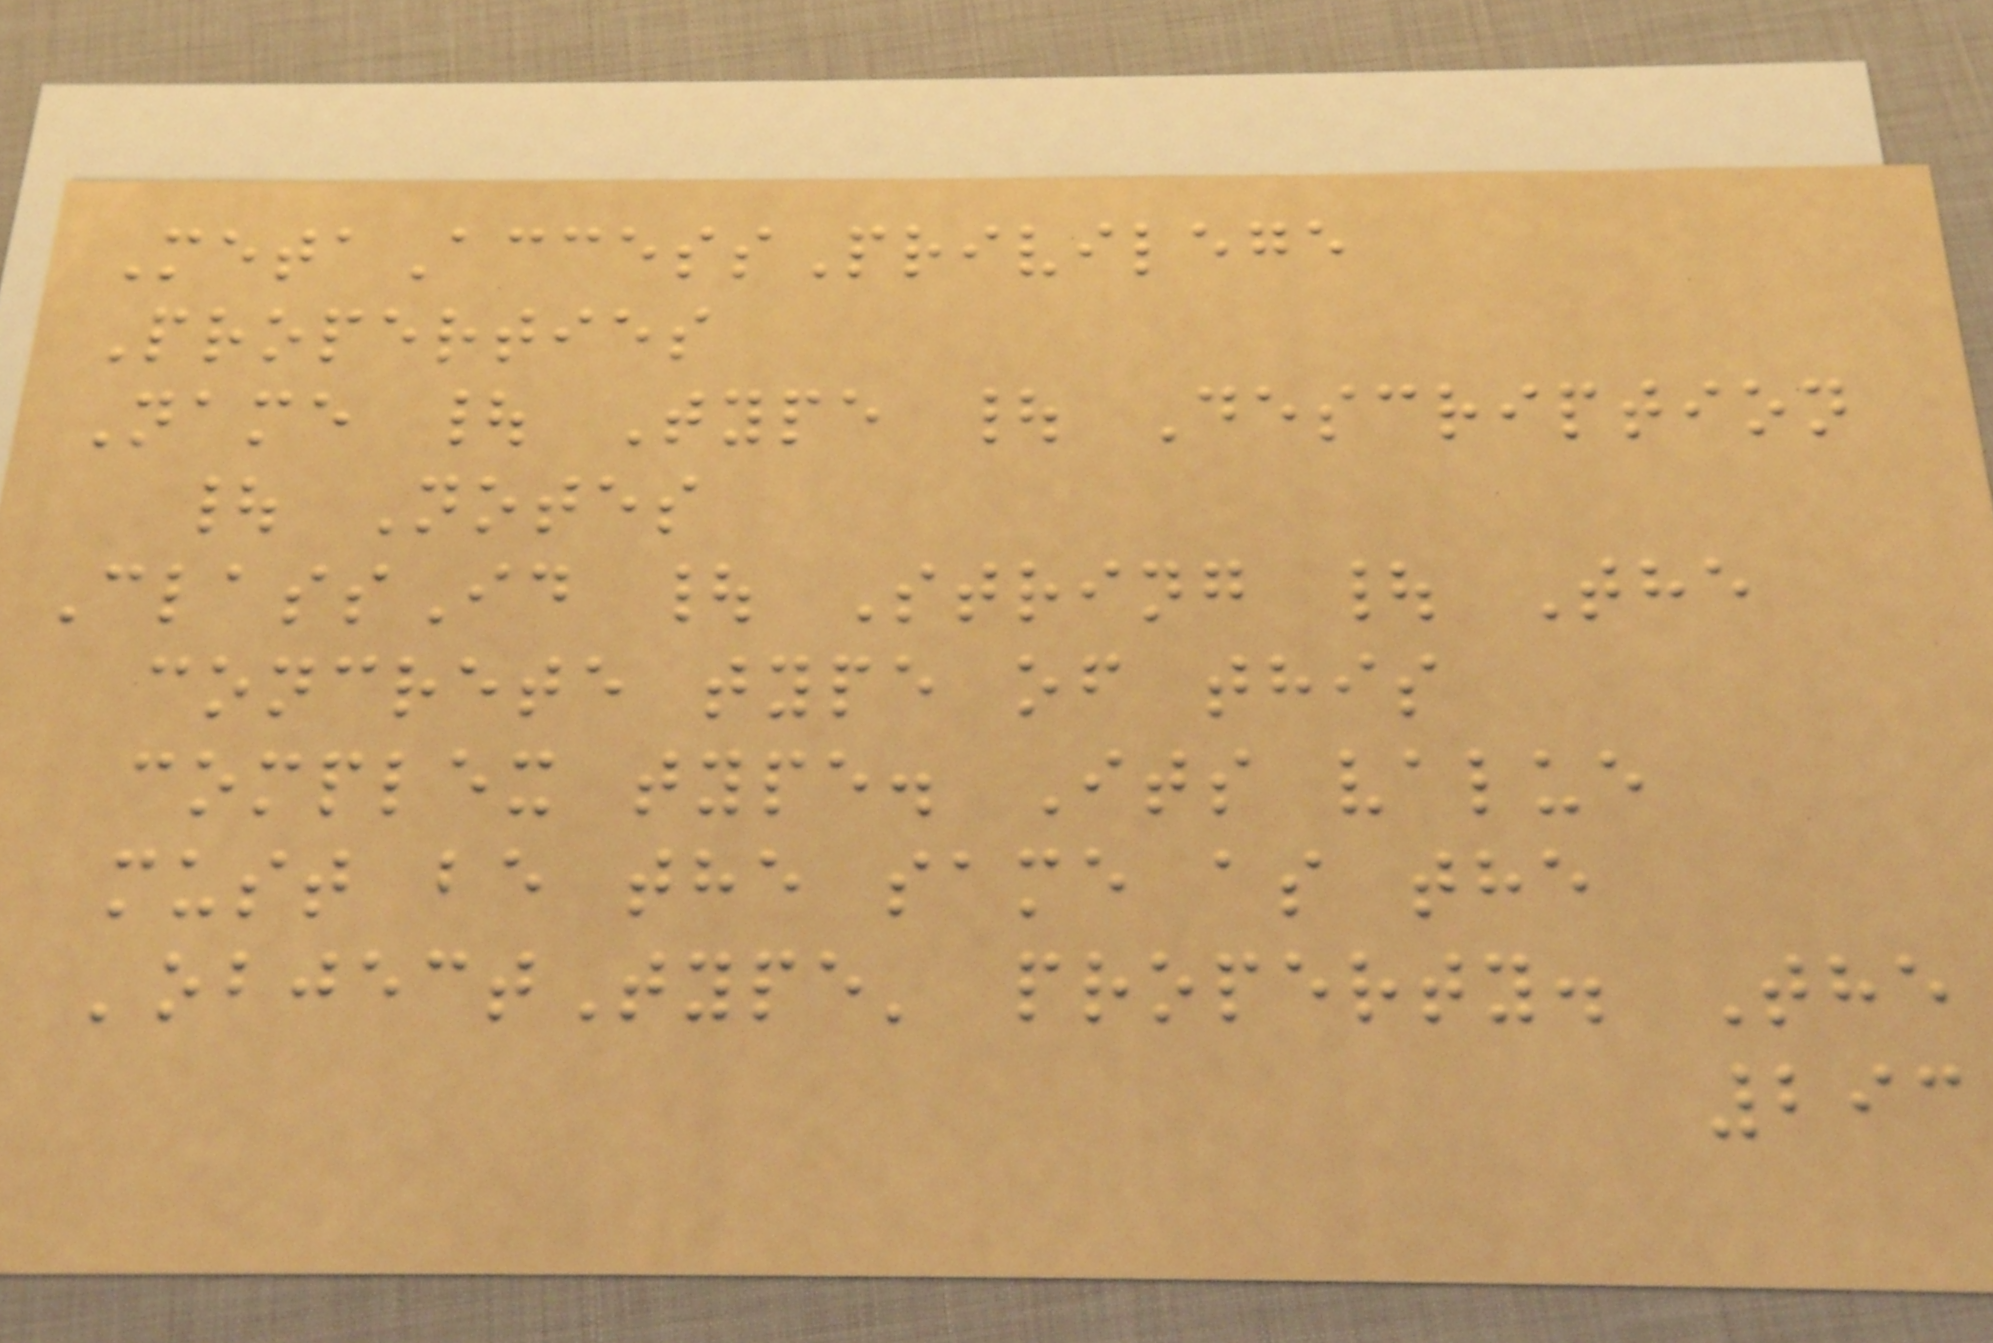MetaAccessPrivilege
Properties
Name | Type | Description
| Notes
ClassId | String | The
concrete type of this
complex type. Its value
must be the same as the
'objectType' property. The
293
